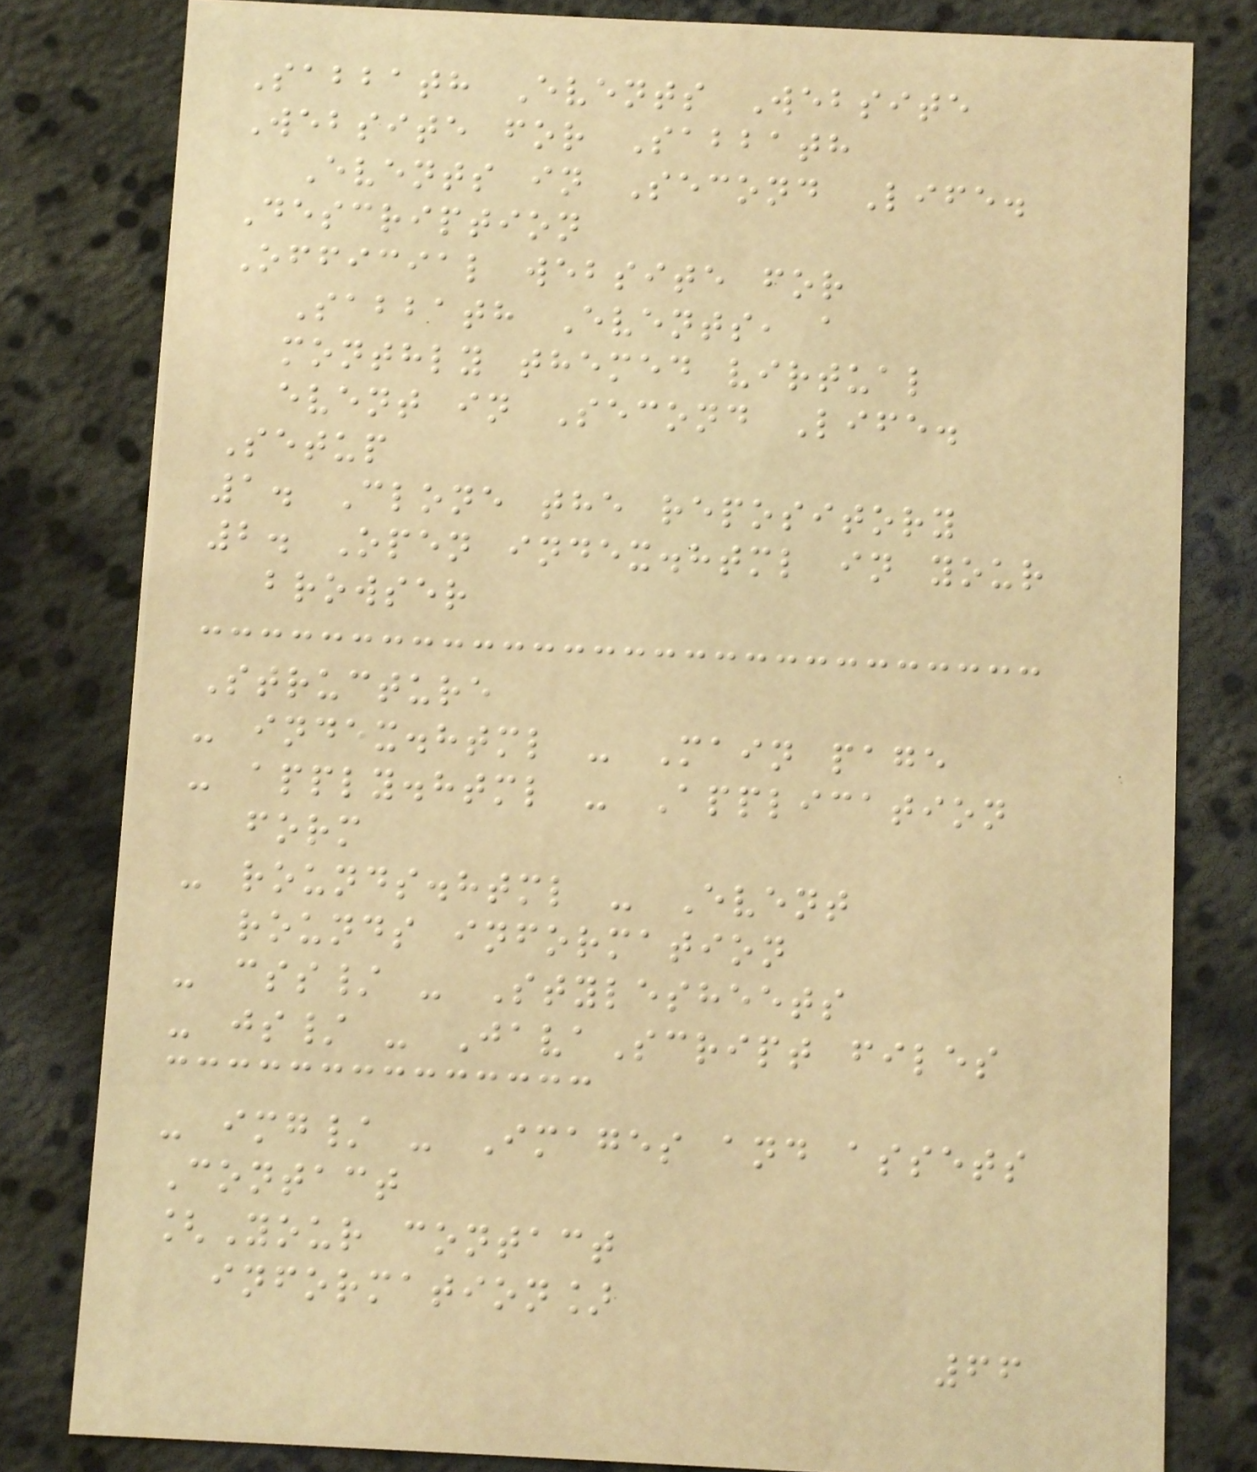Sabbath Events Website
Website for Sabbath
Events in Second Life.
Description
Official website for
Sabbath Events, a
monthly themed virtual
event in Second Life.
Setup
1. Clone the repository
2. Open index.html in your
browser
Structure
- index.html - Main page
- apply.html - Application
form
- rounds.html - Event
rounds information
- css/ - Stylesheets
- js/ - JavaScript files
- img/ - Images and assets
Contact
[Your contact
information]
66
